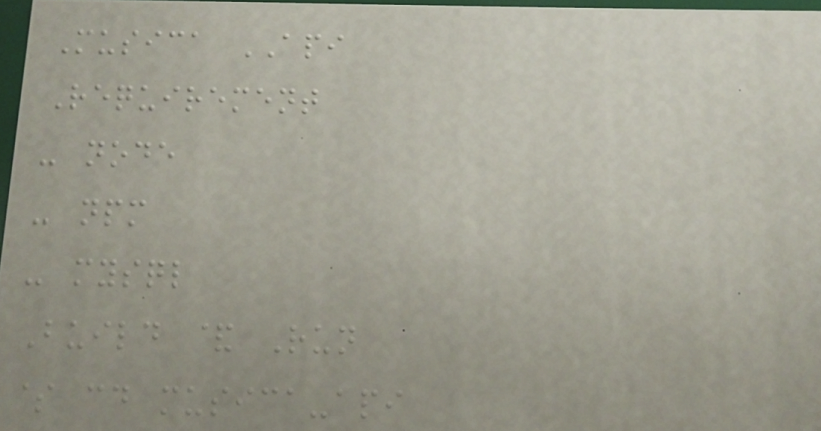Musica API
Requirement
- node
- npm
- mysql
Build & Run
$ cd musica-api
